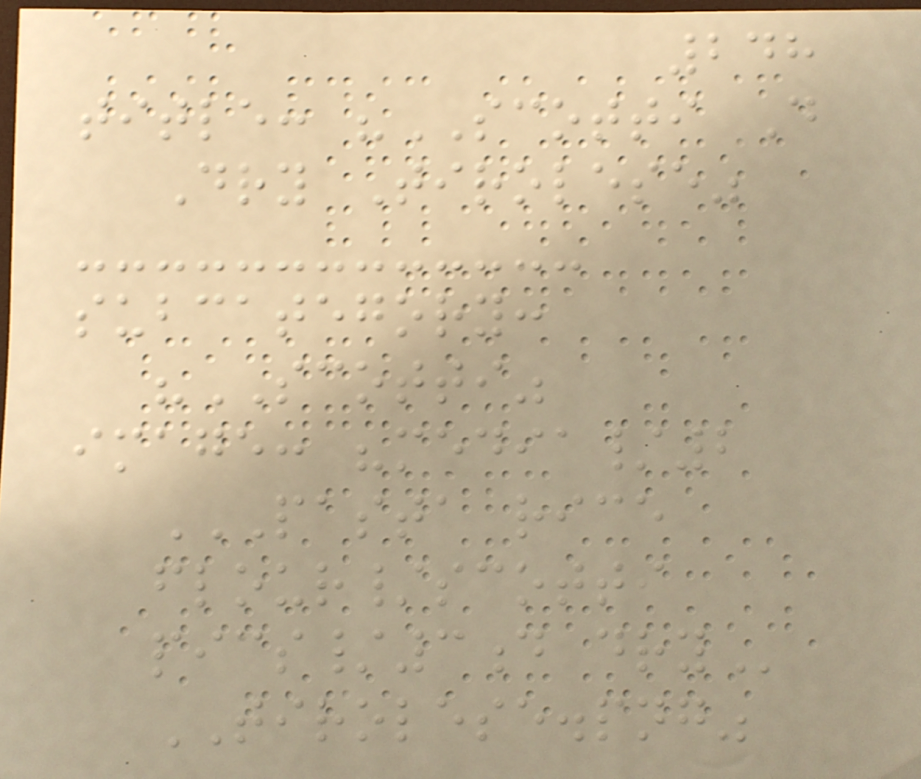248
title: "SCOTTI D
Dry Tirolese"
subcategory:
"SCOTTI"
image: "media/2
PASTA RICE
FLOUR/SCOTTI
PICS/3D DRY
TIROLESE.png"
